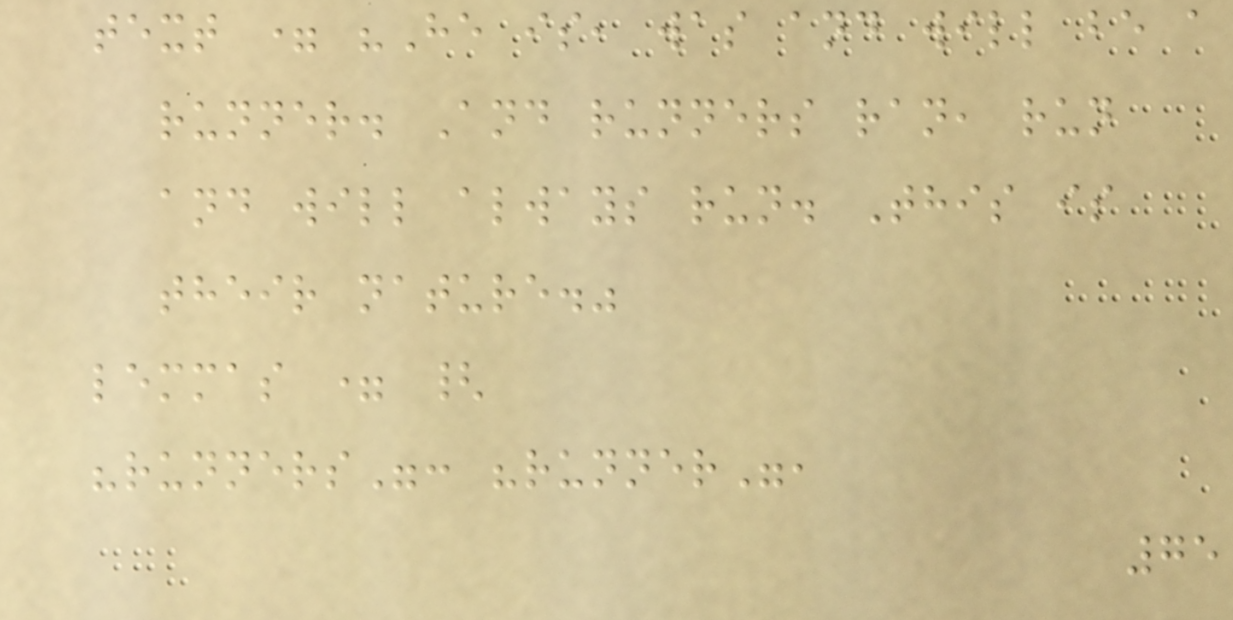text = "He is, was and will be a
runner. And runners ran, run
and will always run. This is
their nature."
lemmas = {
"runners": "runner",
75
